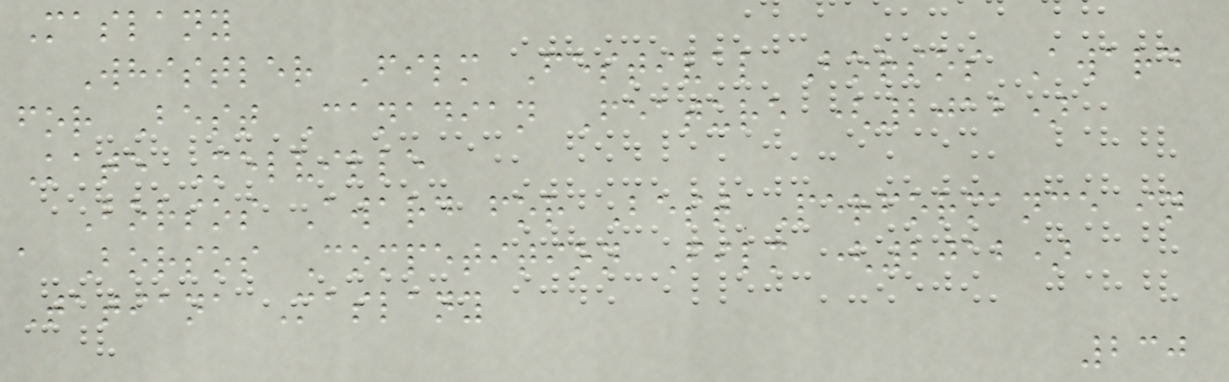Maslany
Whistler Film Festival Borsos Award
for Best Canadian Feature (2012)
Kate Melville
Borsos Award for Best Performance in
a Borsos Competition Film (2012)
Tatiana Maslany
230
